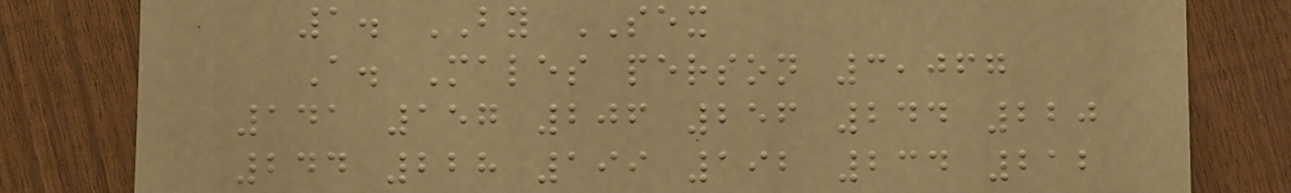1. BY SEX
A. Males person 3,067
141 157 206 256 244 220
244 228 199 192 234 212
